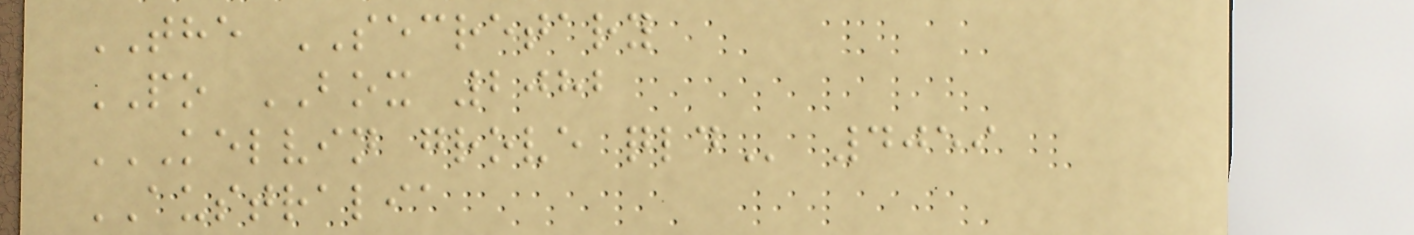THE SECRETARY
PO BOX 2082
KELVIN GROVE QLD 4059
AUSTRALIA
